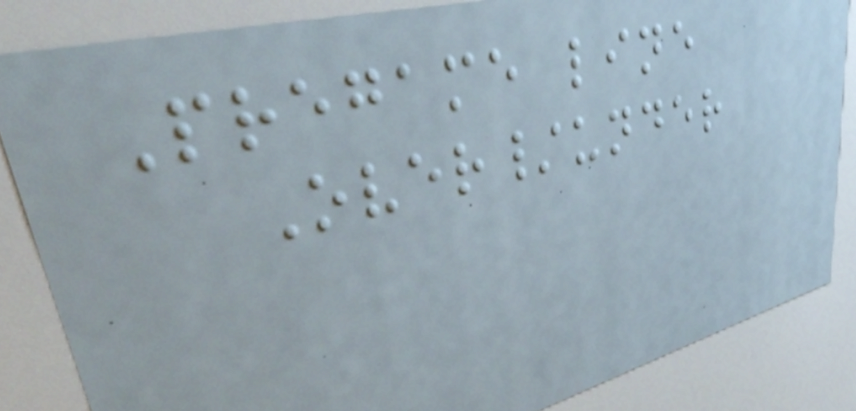Pregame line
Over/under
